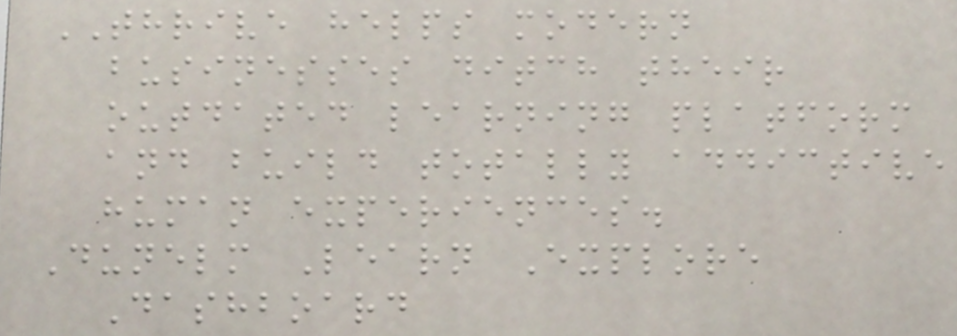THRIVE helps modern
businesses ditch their
outdated learning platform
and build totally addictive
human experiences.
Dunelm Learn Explore
Dashboard
